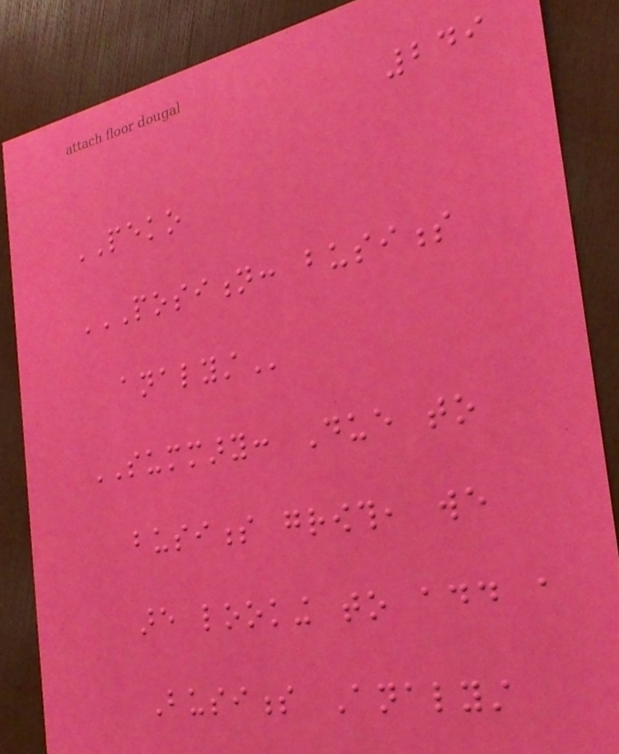249
PEKO
POSITION: BUSINESS
ANALYST
SUMMARY: Due to
business growth, we
are looking to add a
Business Analyst
